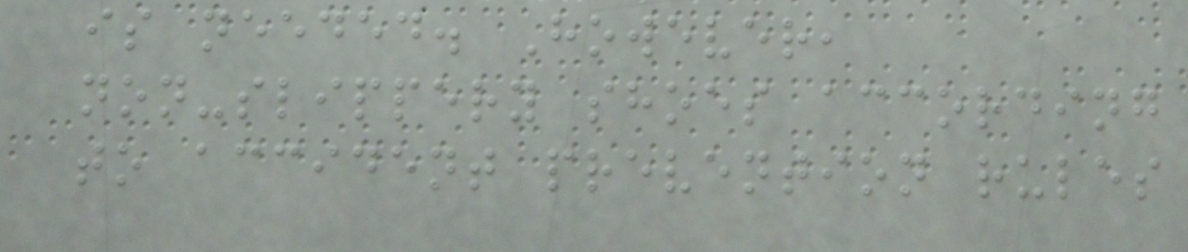is needed. However,
non-slippery shoes according
to accident prevention rules
